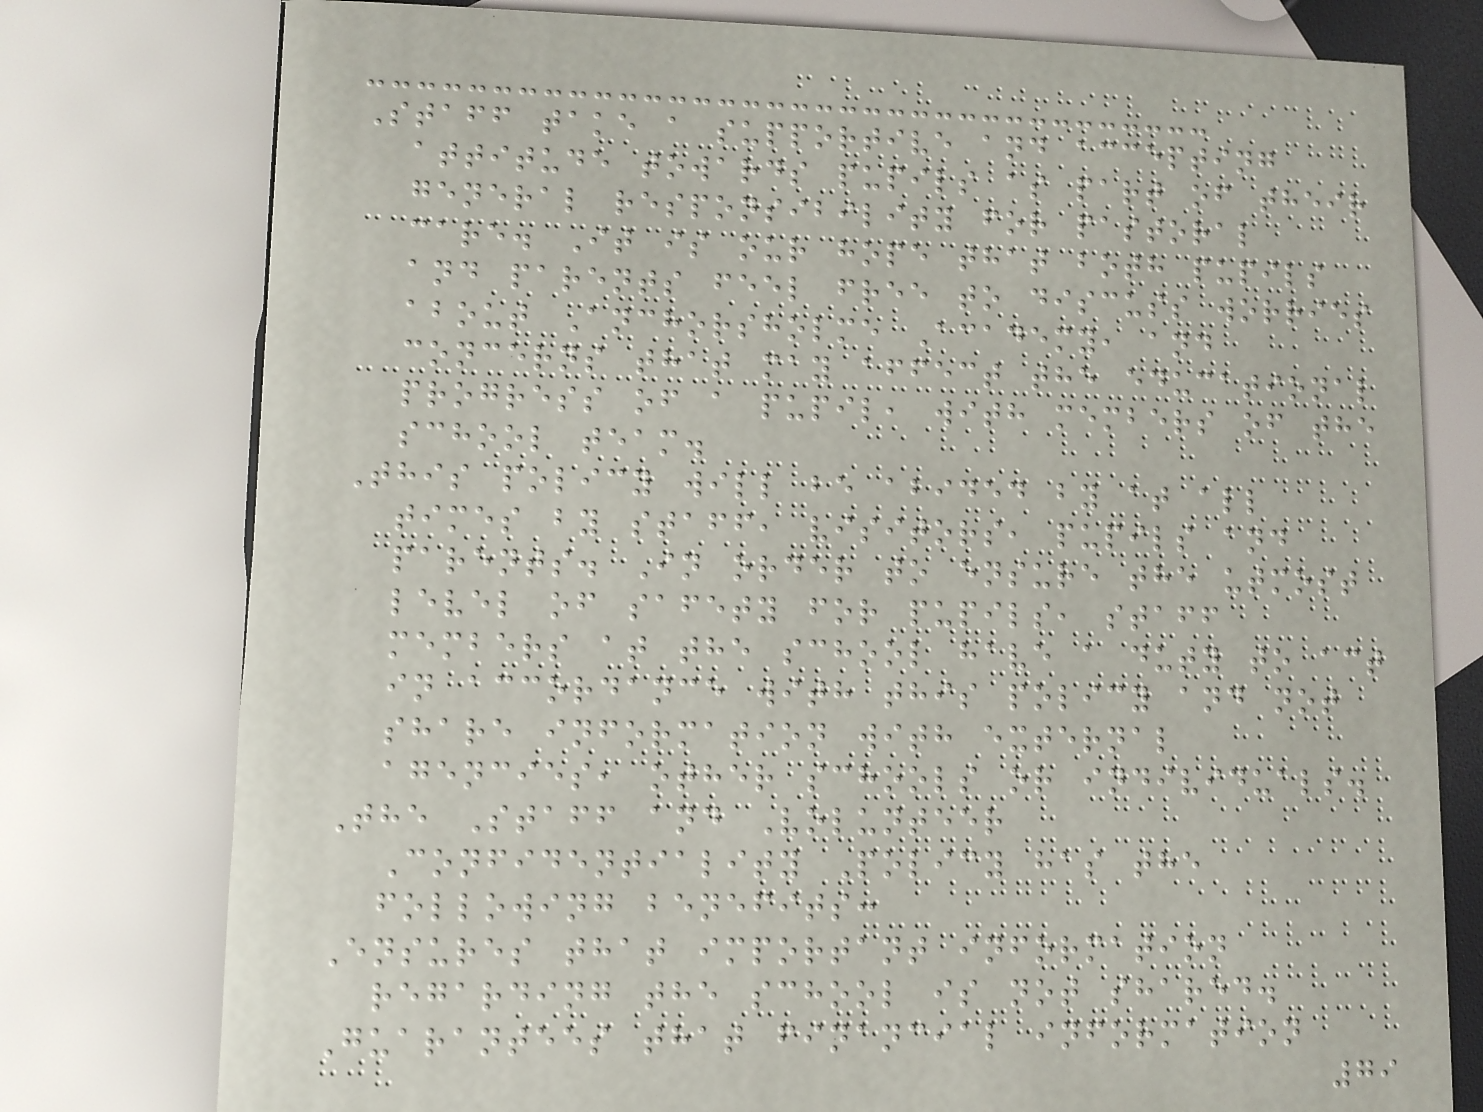Staff take a supportive and accepting
attitude towards pupils as part of their
general responsibility for pastoral
care. It is our hope that both pupils
and parents feel free to discuss worries
about Anchorsholme Academy, and
concerns that may affect the educational
progress of a pupil, with members of the
school team.
This policy will be abided by at all
times by staff, visitors, pupils and
parents. In order to ensure the utmost
level of safety for pupils, staff
members at the school have a duty to act
in accordance with this policy and not
share information with external
agencies, other schools or individuals.
The Staff and Volunteer
Confidentiality Policy has the
following benefits:
Ensures that important information
regarding the school is not shared.
Guarantees that financial information
79
